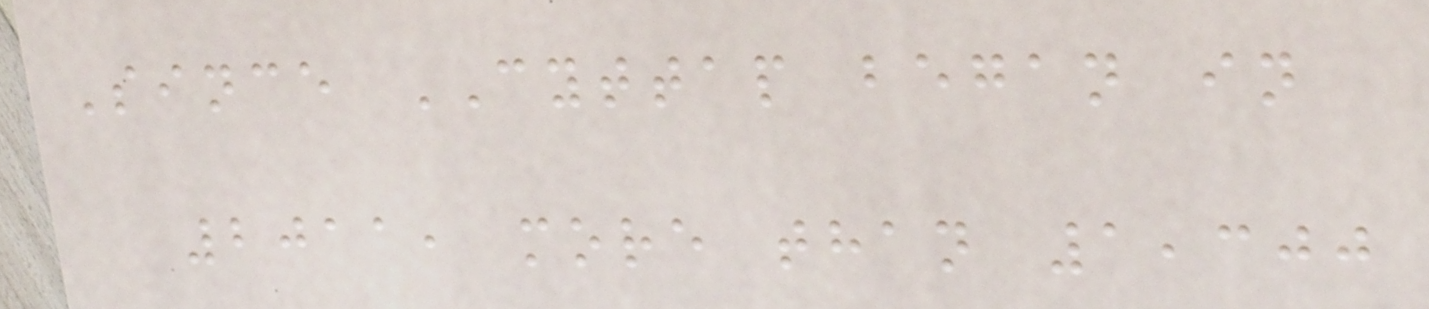Since CYTTAP began in
2011, more than 1,300
